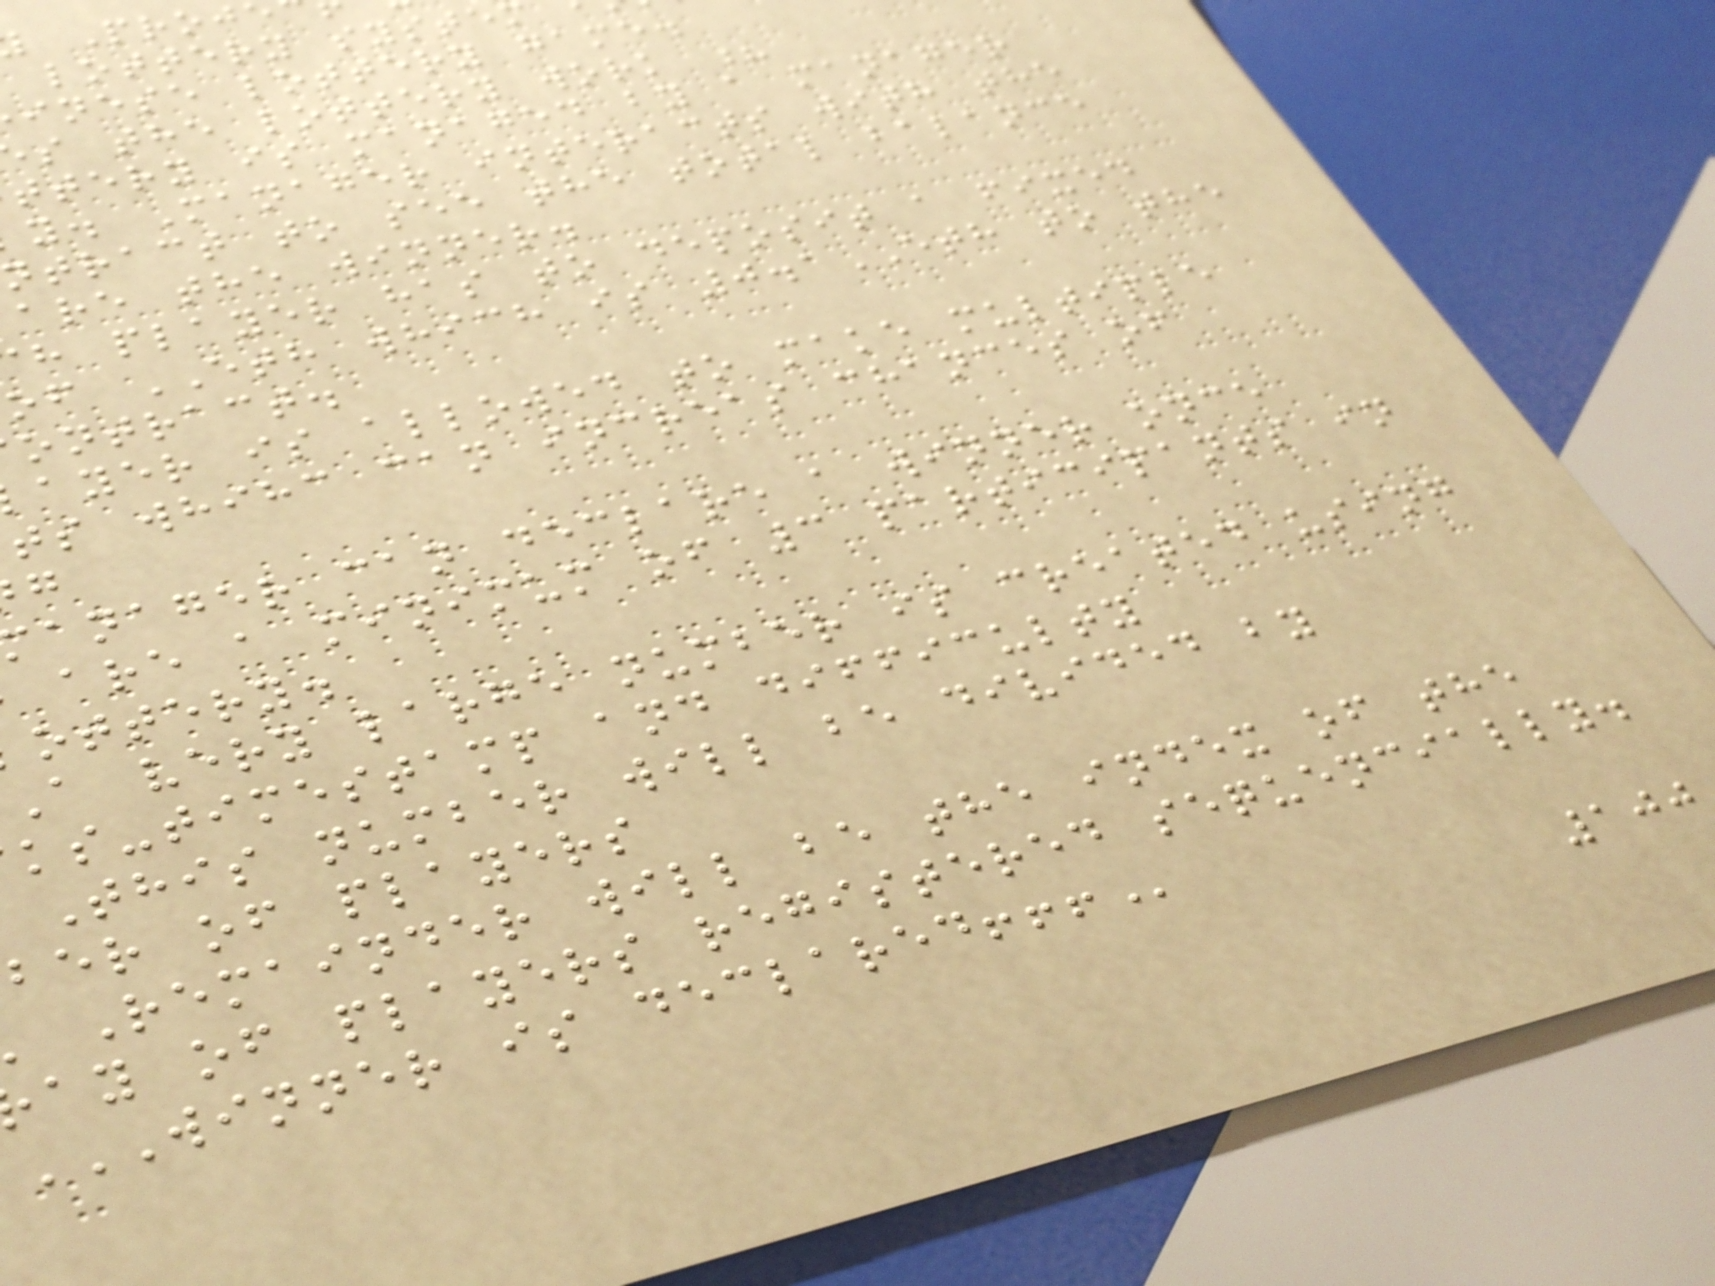lottery system
inese lottery game.
s the lottery work ?
ttery is managed by a manager
y. Manager interacts with the
ntract to see the total balance
are the winner.
h player has to deposit a fixed
of ETH which is 0.1ETH to the
ontract.
ayer is allowed to make multiple
ts whihc can increas chances of
anager can declare a winner once
are a minimum of 3 participants in
ottery.
A very large number is created using
ks-timestamp and difficulty
This number will be divided by
ber of players
Remainder will be the index of the
ay of players registered sequencially.
WINNER IS DECLARED!!!
100
